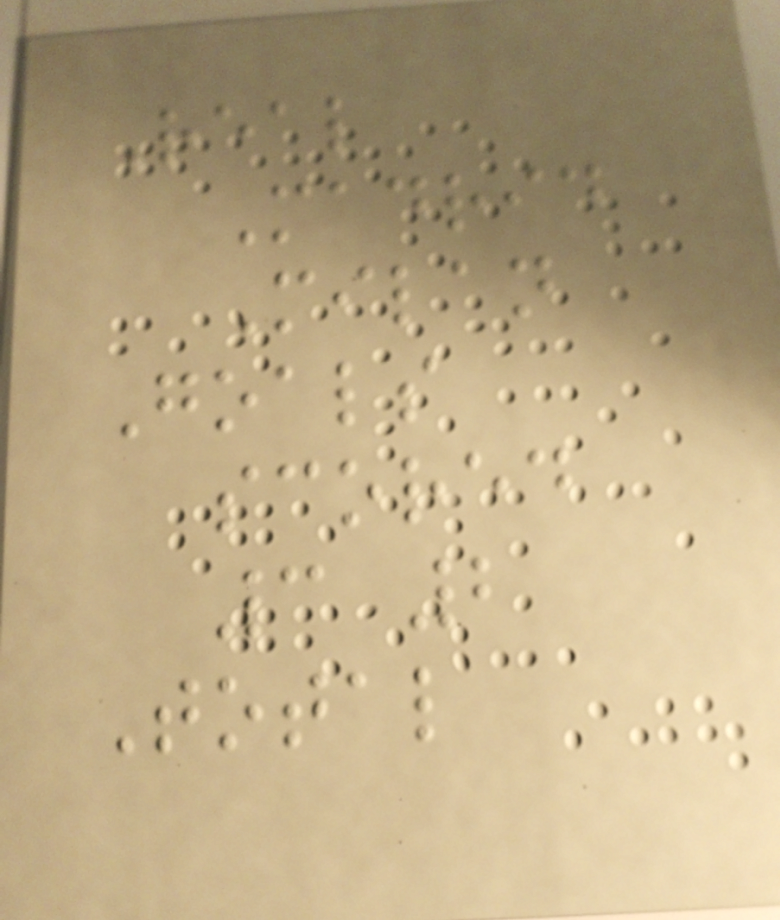Real
Madrid
Milan
Goals
scored
3 2
Total
